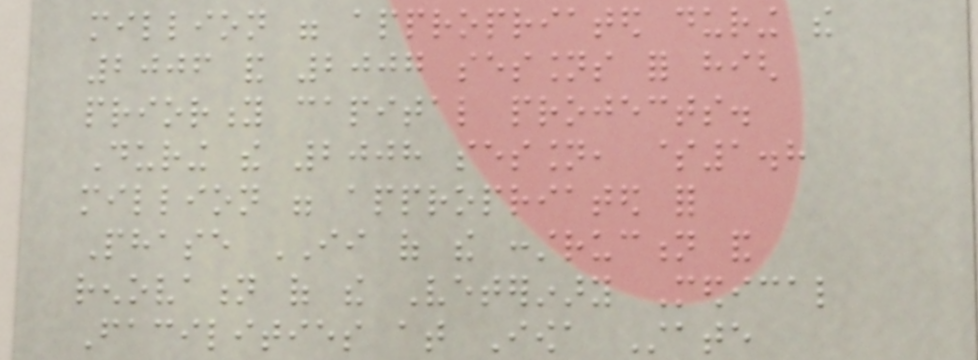million were appropriated during the
2006 and 2007 sessions for high
priority capital projects.
During the 2008 session, $1.8
million were appropriated for
Phase II of the construction and
renovation of the Veterinary Medical
Facilities at Iowa State
